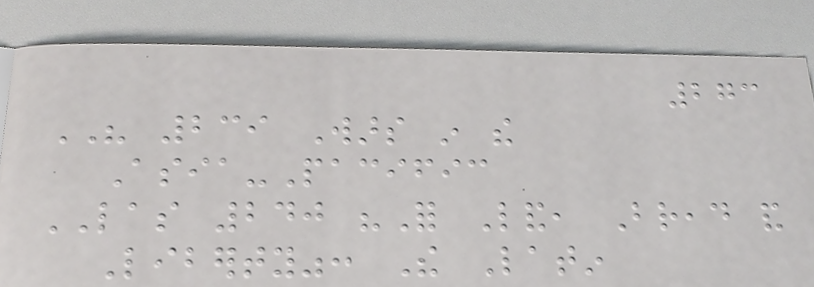273
HIS 239 Wars in the
Asia-Pacific
LAS 240 "For Land, Bread and
Liberty": The Latin
